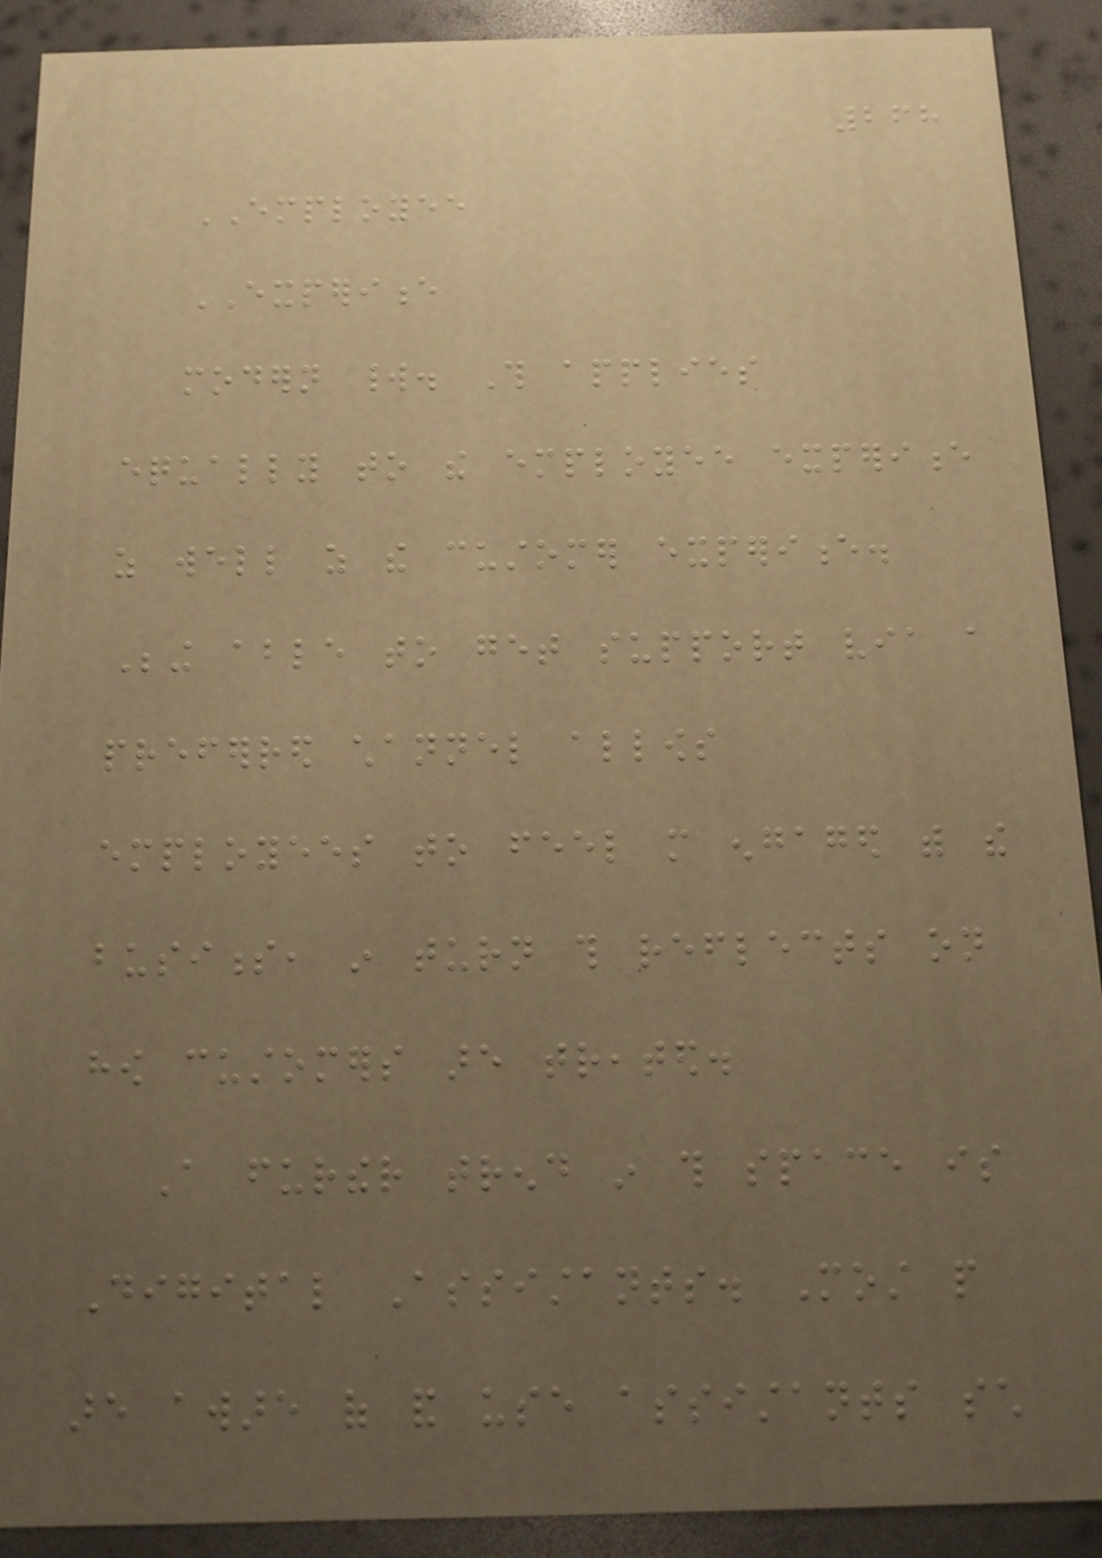268
EMPLOYEE
EXPERIENCE
modern world. This applies
equally to the employee experience
as well as the customer experience.
Being able to get support via a
preferred channel allows
employees to feel more engaged with the
business, in turn this reflects on
how customers are treated.
A further trend in this space is
Digital Assistants. Most people
are aware of and use assistants such
